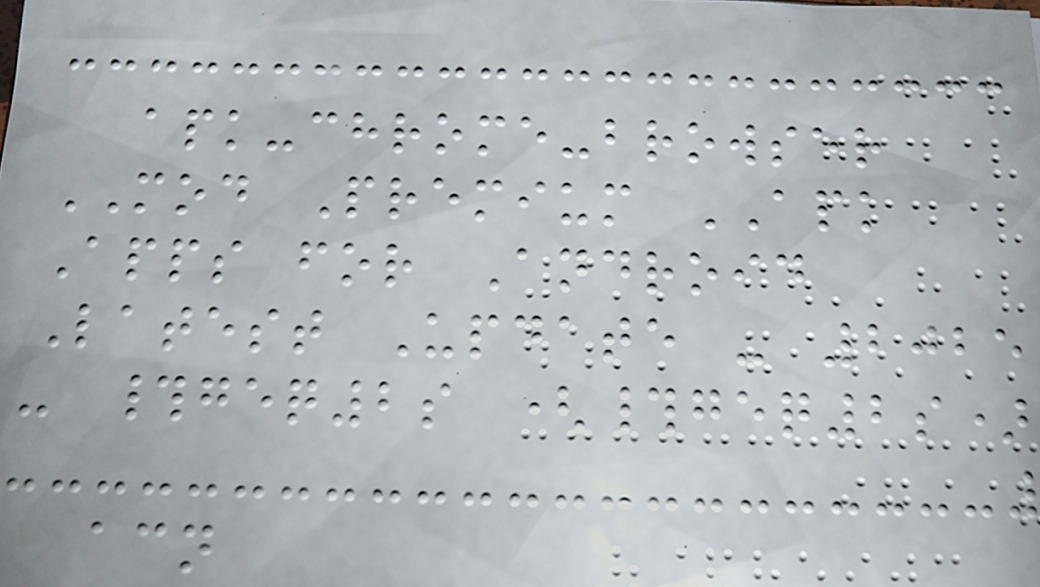apk-chrome-browser
MOD Premium APK
Apps for Android
Latest Update - 2025
- #geq2s (#geq2s)
acn
